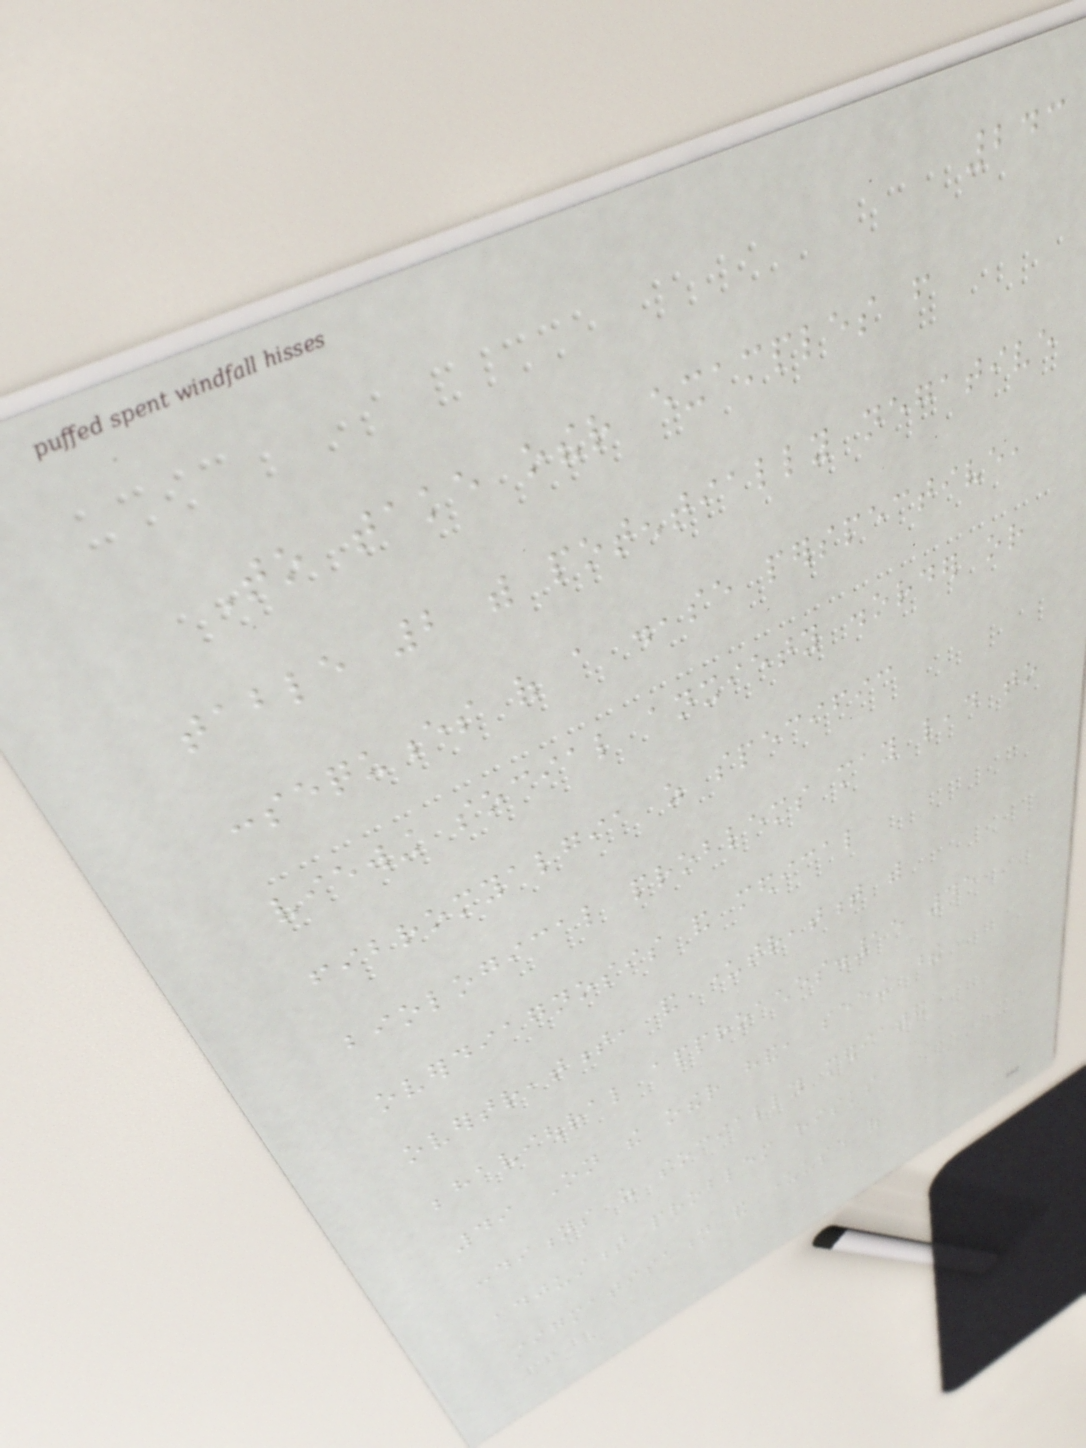243
To take other examples from
table 2 with potentially negative
consequences of a disease perspective,
viewing social anxiety disorder or
fibromyalgia as specific
biological problems may lead to
overdiagnosis and medical
overtreatment, and undertreatment with
behavioural approaches.15 45
49 On the other hand, seeing these
conditions as socially mediated
adjustment problem risks
stigmatisation and underuse of
